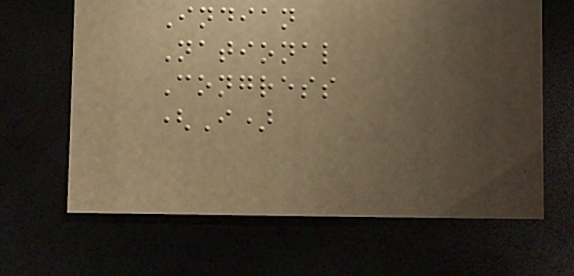Indian
National
Congress
(I)
